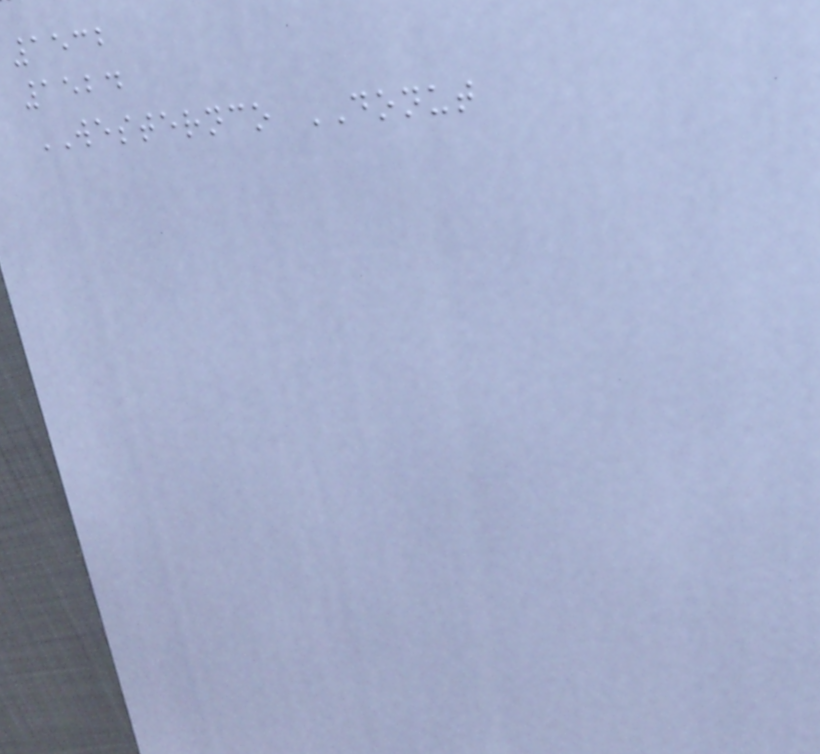1532
1524
WESTERNCO DONUT
